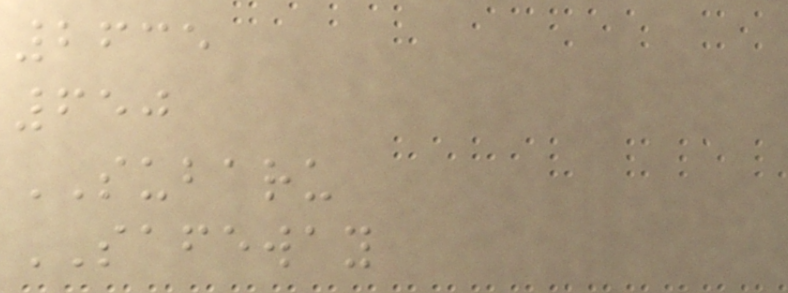2635
650
SUBARU
SAFEWAY
